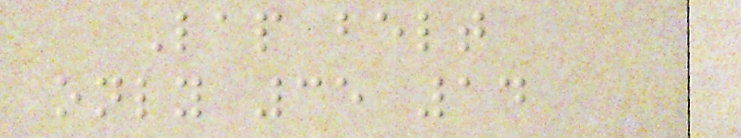Lap belt
only 35 14
